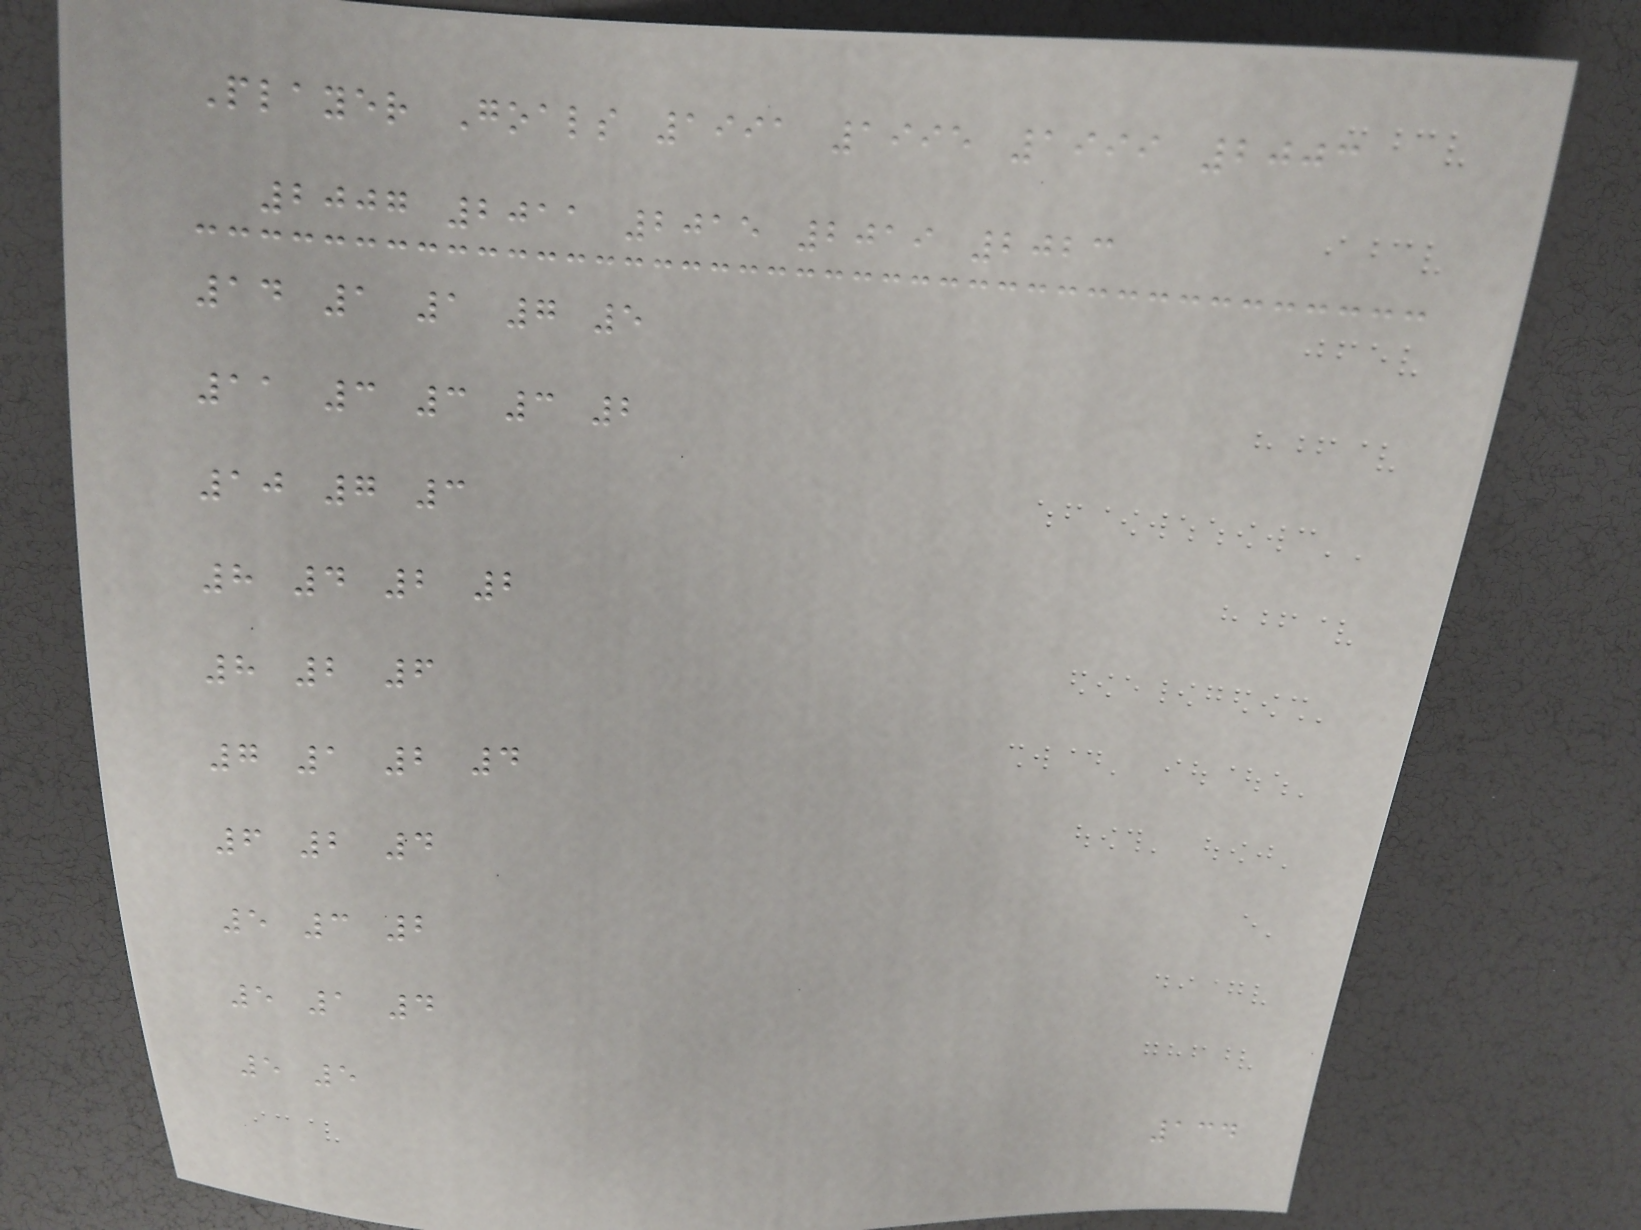Player Goals 1991 1995 1999 2003
2007 2011 2015 2019 2023
14 1 1 7 5
11 3 3 3 2
10 7 3
8 4 2 2
8 2 6
7 1 2 4
6 2 4
5 3 2
5 1 4
5 5
134
